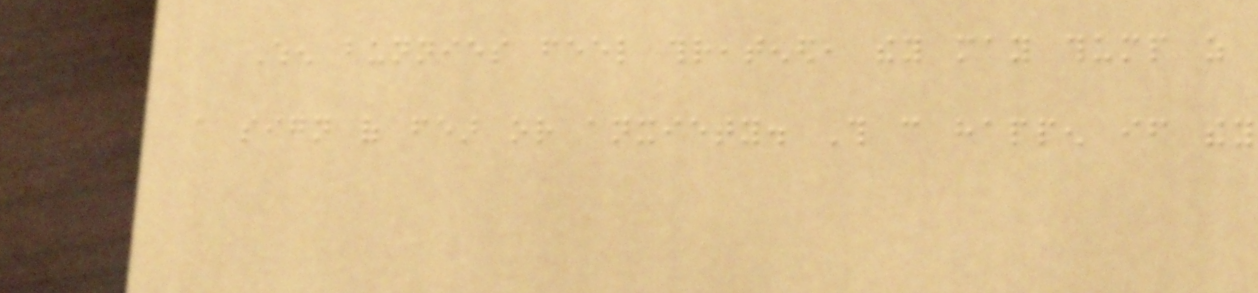When bunnies feel threatened, they may thump as
a sign of fear or anxiety. This can happen if they
